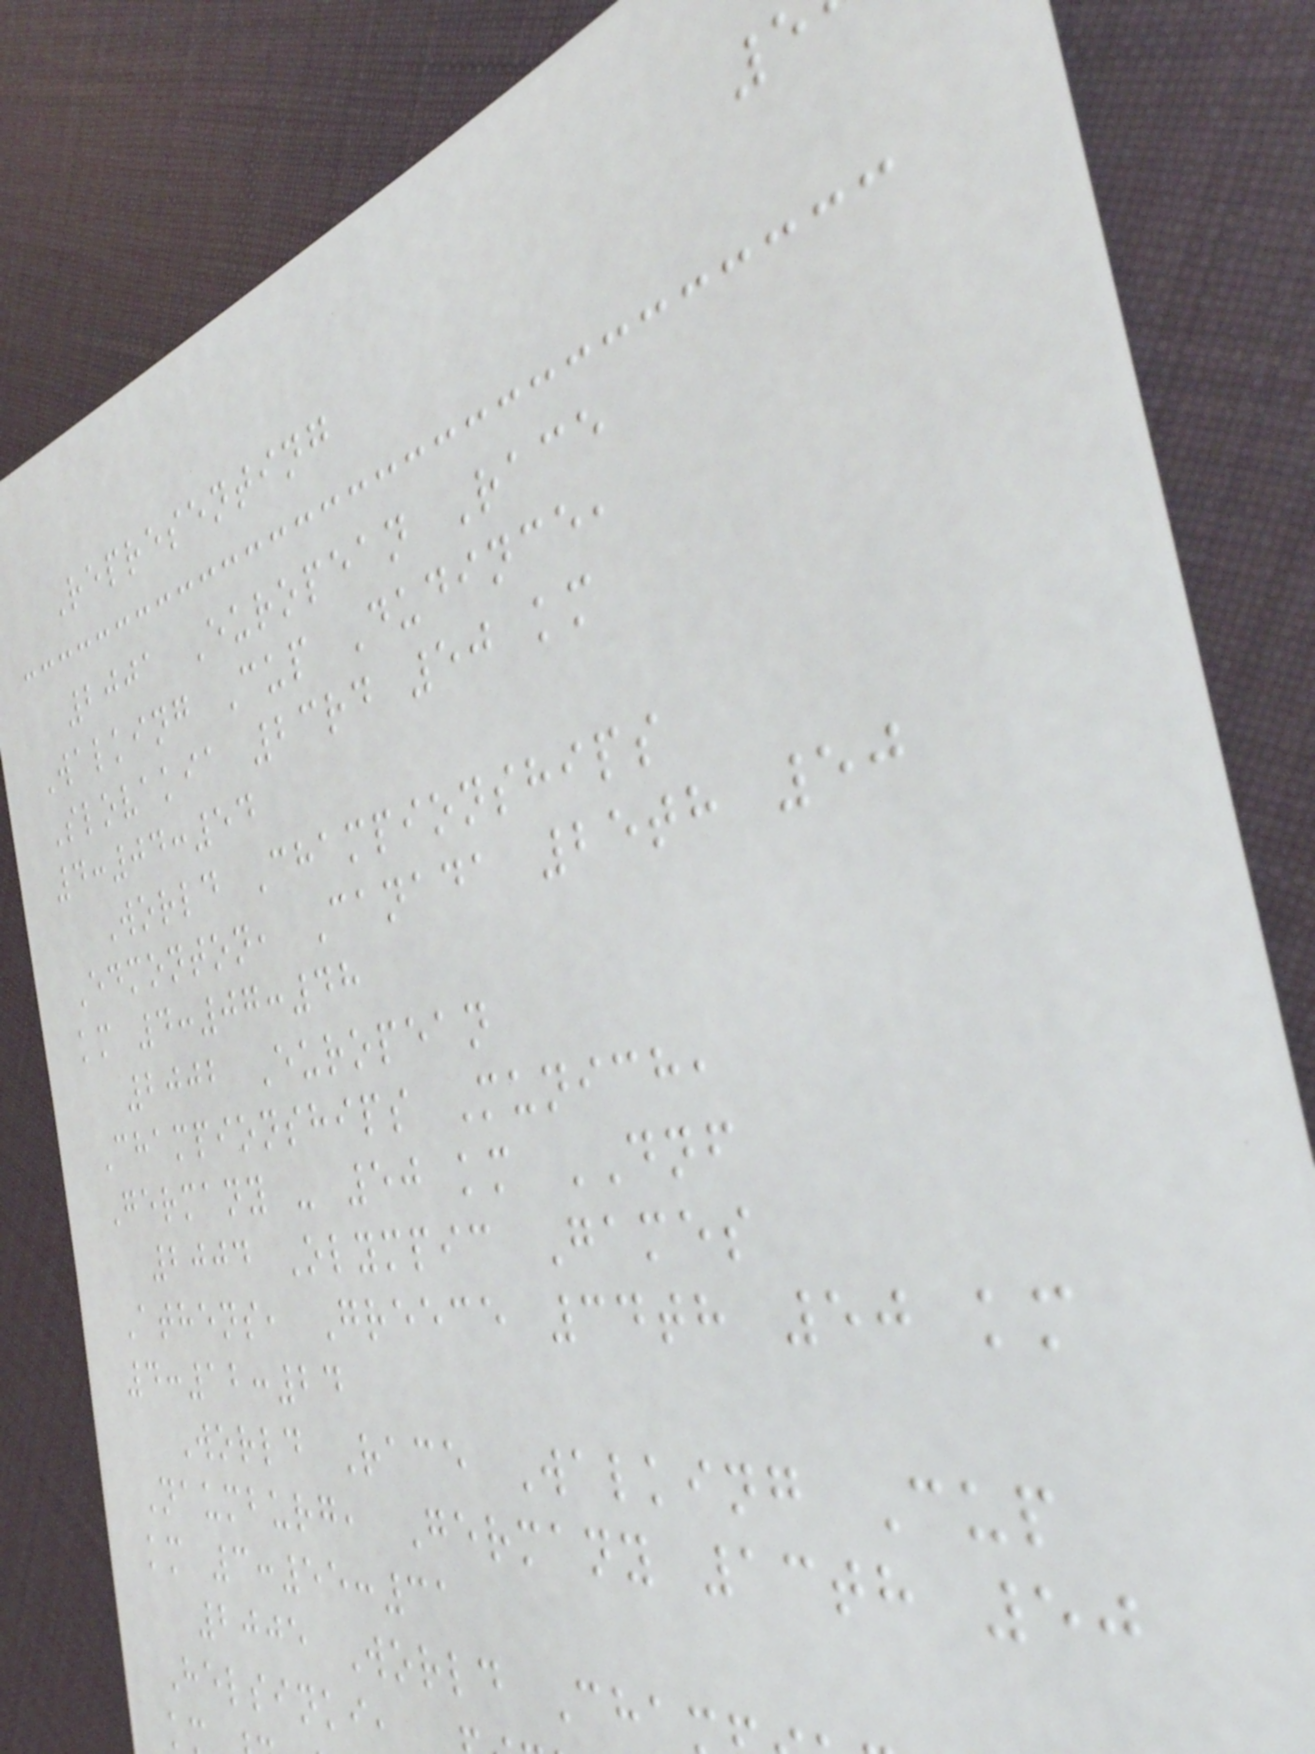Representing
2001 European Race
Walking Cup Dudince,
Slovakia 23rd 50 km
4:04:54
World Championships
Edmonton, Canada 25th 50
km 4:07:48
2002 European
Championships Munich,
Germany - 50 km DNF
2004 Olympic Games
Athens, Greece 34th 50 km
4:12:24
World Race Walking Cup
Naumburg, Germany 13th 50
km 3:55:31
2005 World Cha
Helsinki,
